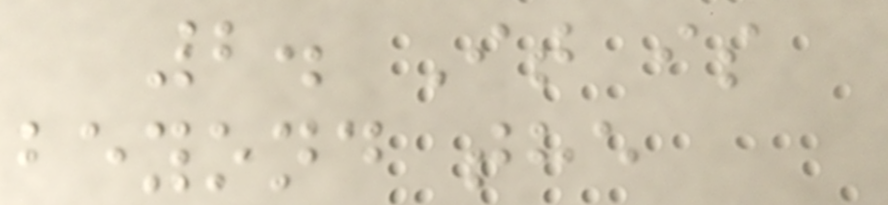2. It is
beyond the
